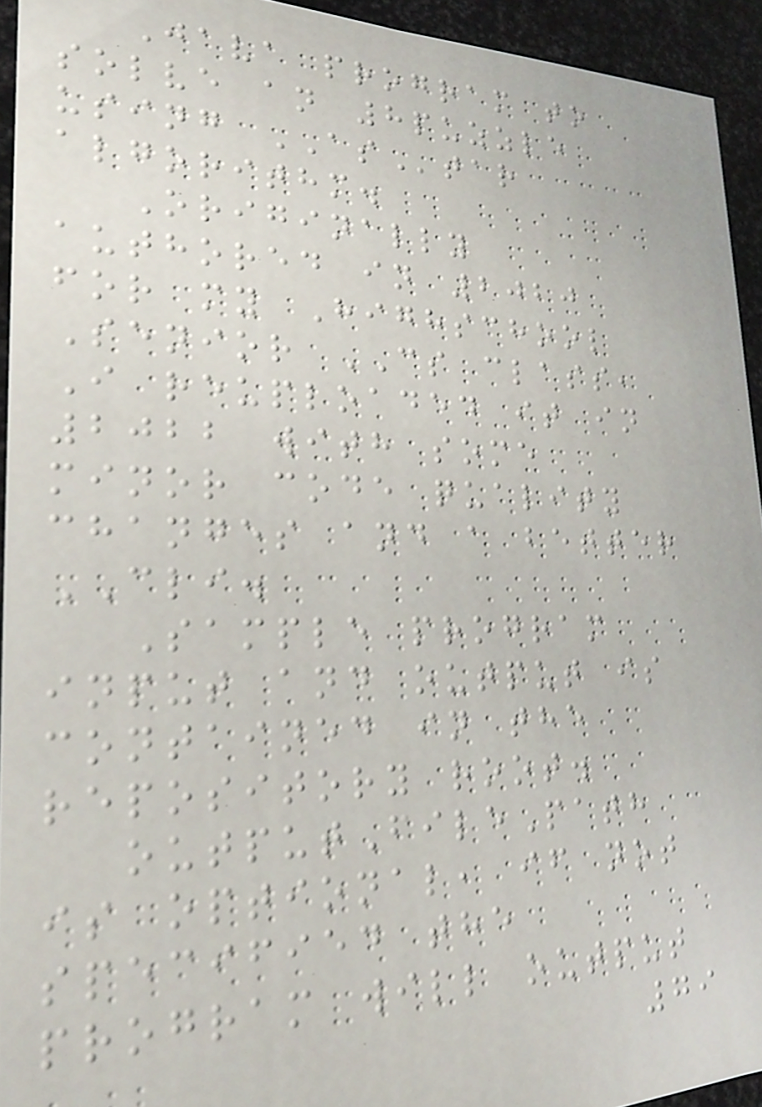Java program to
solve an 8puzzle
using AStar
algorithm.
Originally
authored in 2020
for my Highschool
Senior CS class,
I reuploaded it in
2022 with some
minor code quality
changes and a better
CLI.
Sample program
input and output is
contained in the
repository root.
outputFilePath
is optional, if not
specified the
program will output
79
